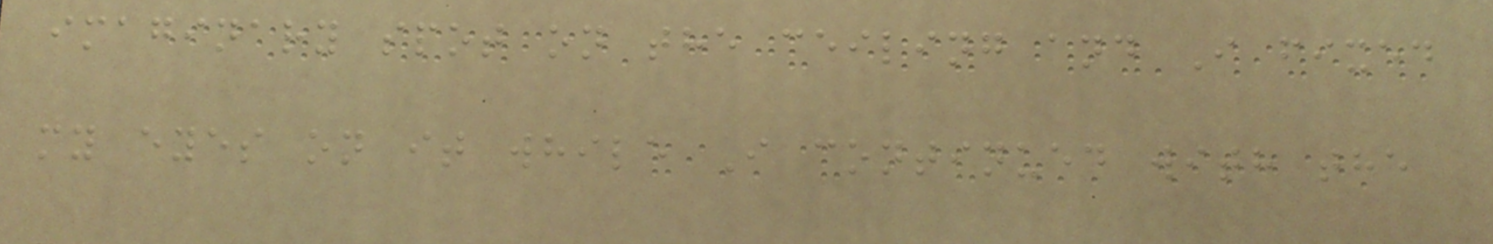imaginary spot on the ceiling and I fixed
my eyes on it while I continued with the
